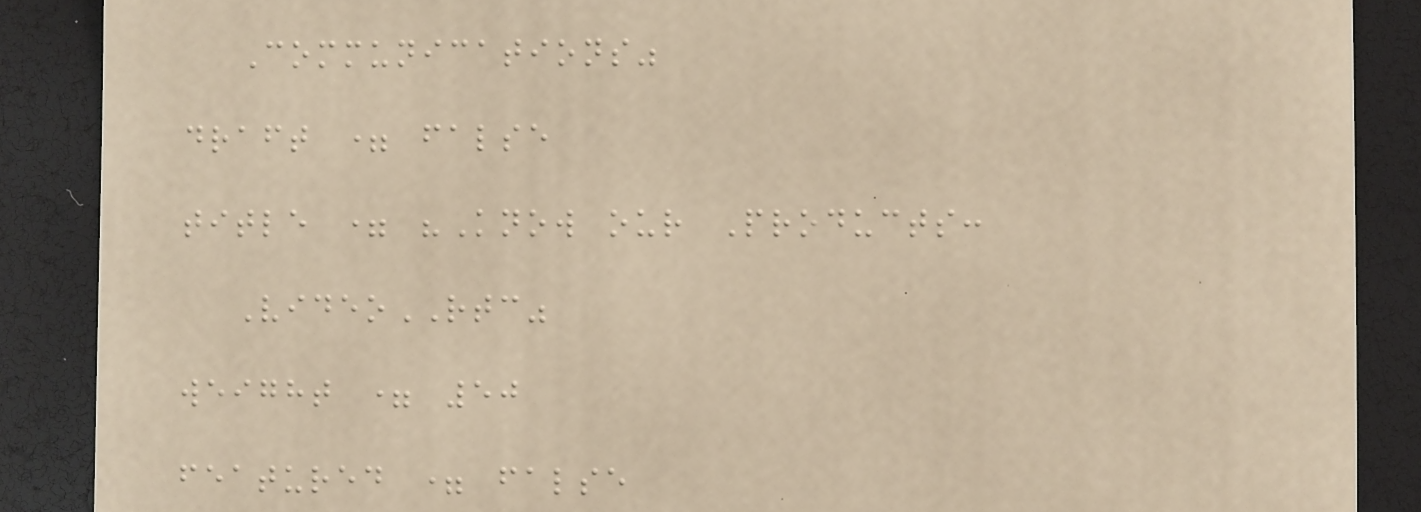Communications"
draft = false
title = "Know our Products:
VideoRTC"
weight = 50
featured = false
